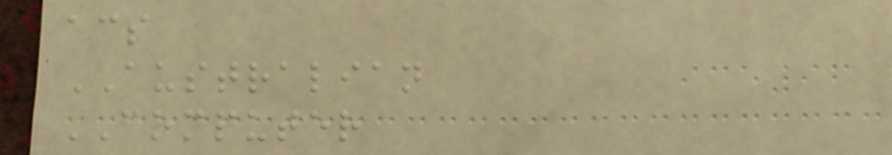acs
AUSTRALIAN
COMPUTER
